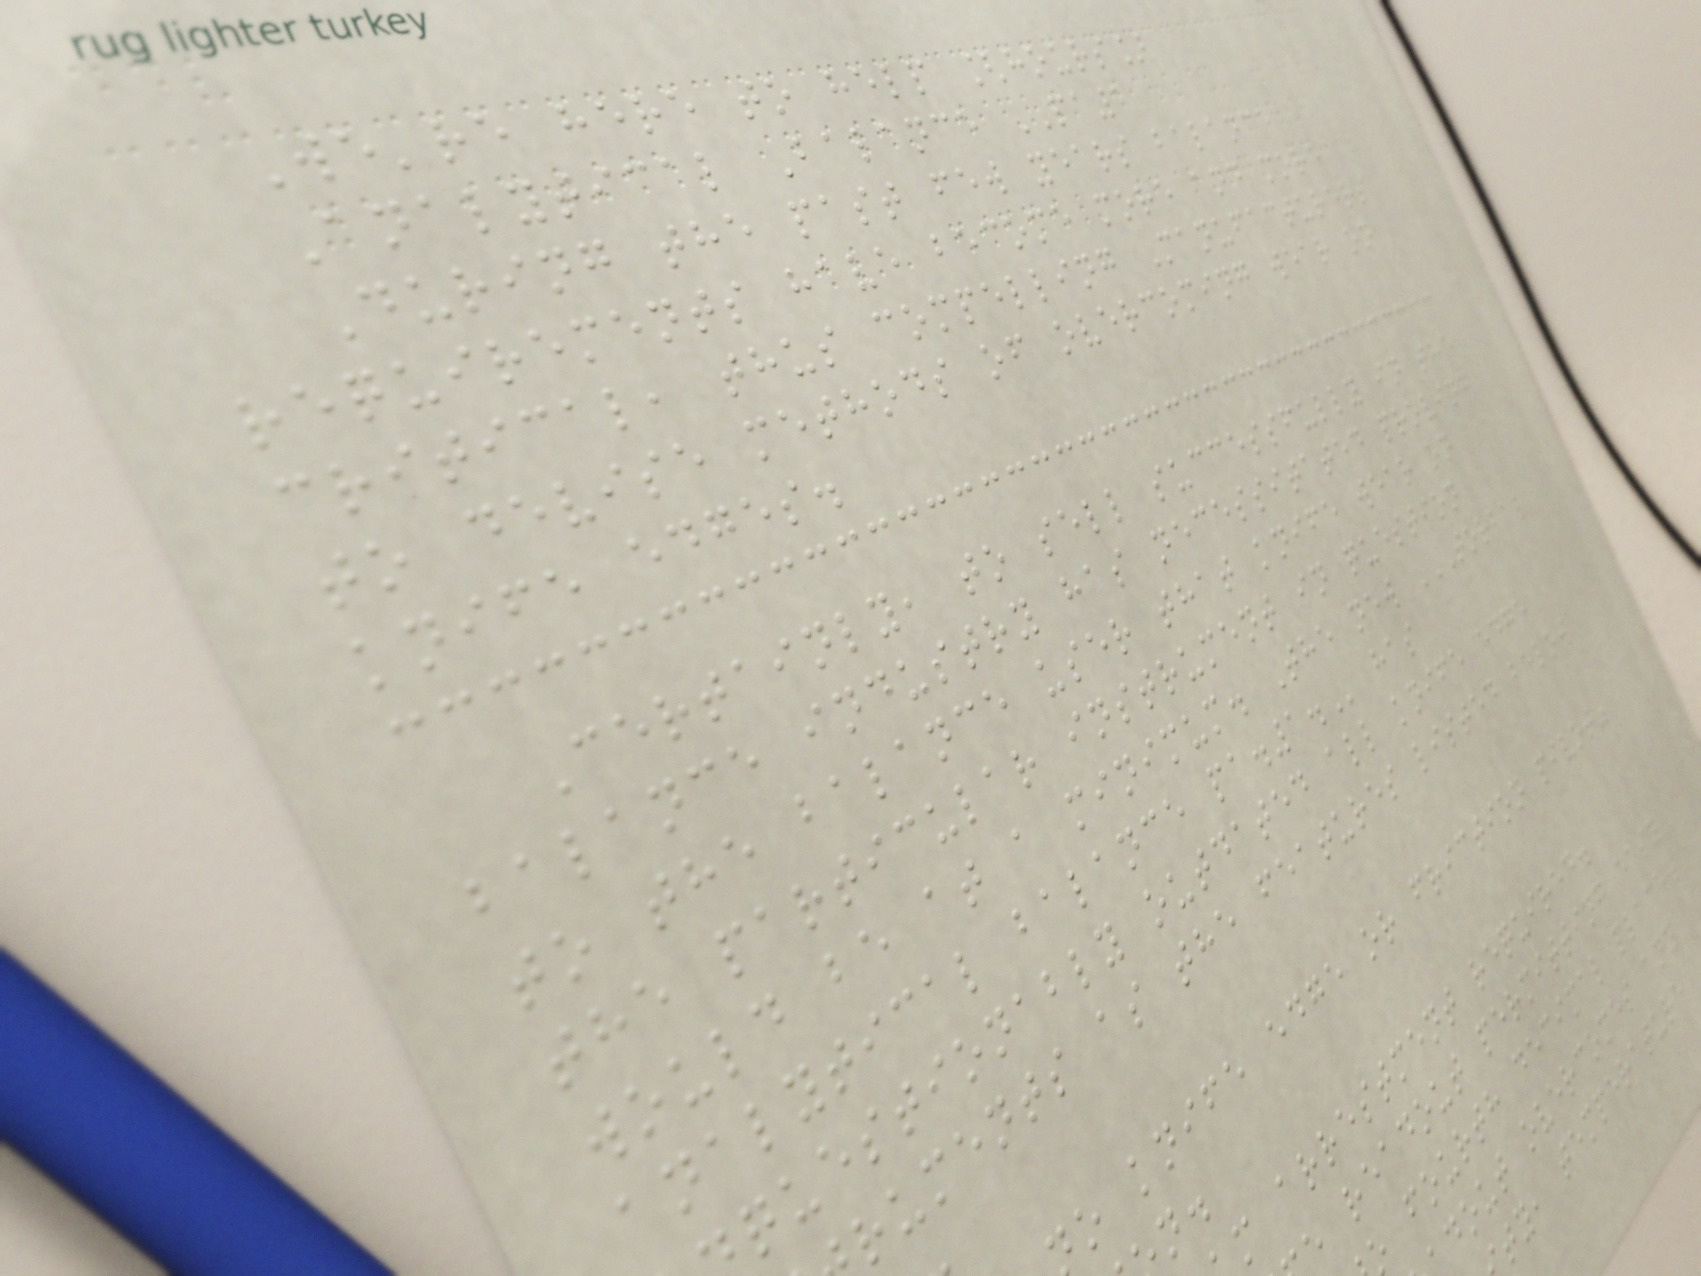We're here to help [hours]
Analytical Balance PA1
During the past few years balance
requirements have become more and more
critical, thus compelling Manufacturers
to devise methods of overcoming wear on
knife edges.
Certainly, to sell successfully in the
balance industry has necessitated proving
to the balance user that knife wear on
the particular instrument in question
would be at a minimum. The new TORBAL
analytical balance
questionably outdated all knife edge
ruments as the features listed below
o knife edge or friction pivot"
m arrestment required.
e readout permitting easy
fourth decimal place.
dout overcomes any
ty, temperature
